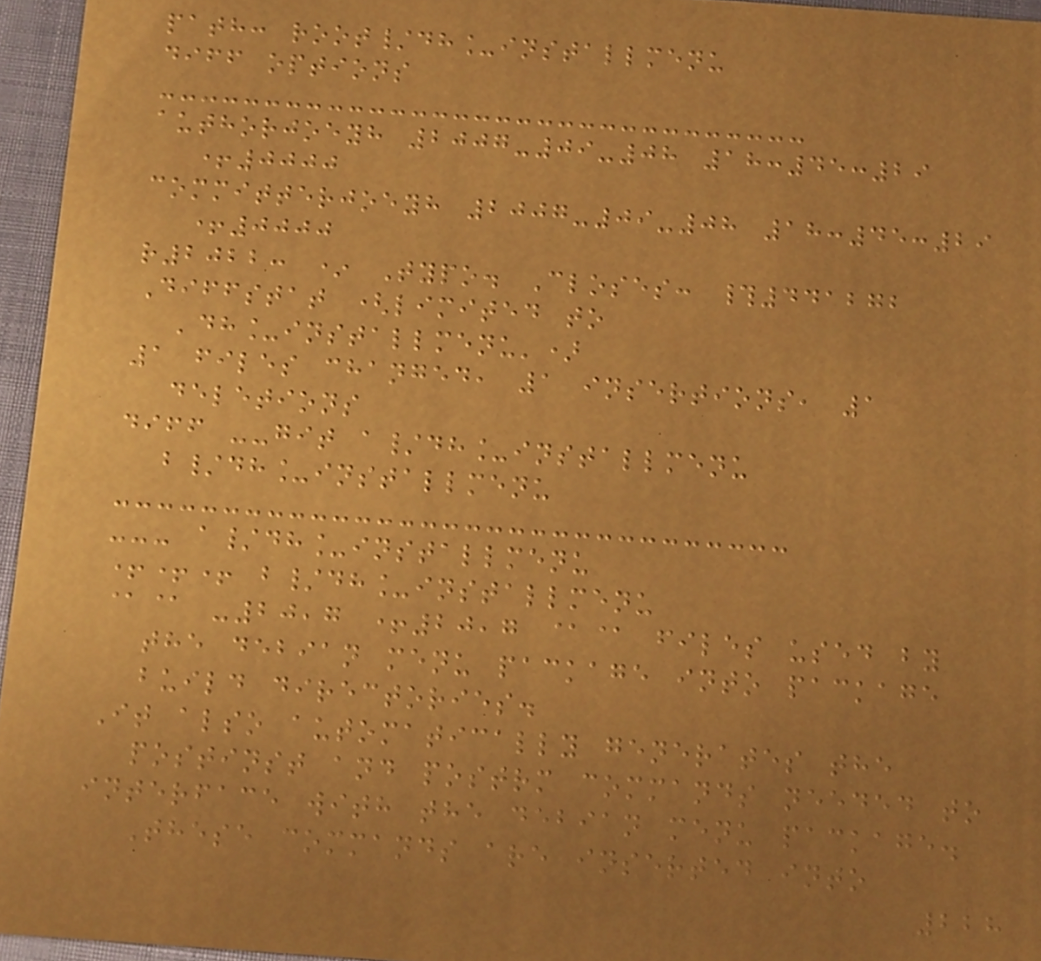path: root/dh_installmenu
diff options
authorjoeyh 2007-09-08 18:45:29
+0000
committerjoeyh 2007-09-08 18:45:29
+0000
r2022: * Typo. Closes: #441272
Diffstat (limited to
'dh_installmenu')
1 files changed, 1 insertions, 1
deletions
diff --git a/dh_installmenu
b/dh_installmenu
--- a/dh_installmenu
+++ b/dh_installmenu
@@ -20,7 +20,7 @@ files used by
the debian menu package into package
build directories.
It also automatically generates the
postinst and postrm commands needed to
interface with the debian menu package.
These commands are inserted into
228
